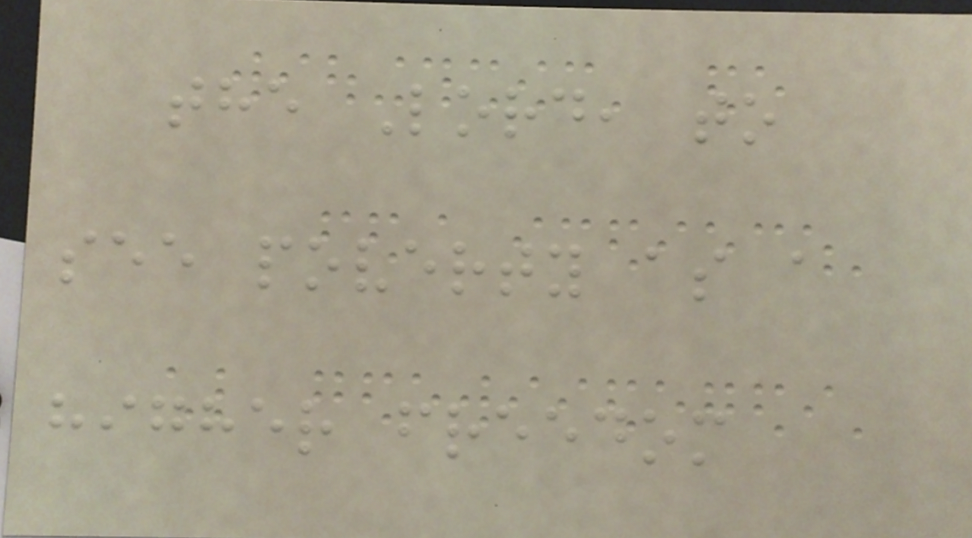the Lord, to
see poverty as a
higher freedom
